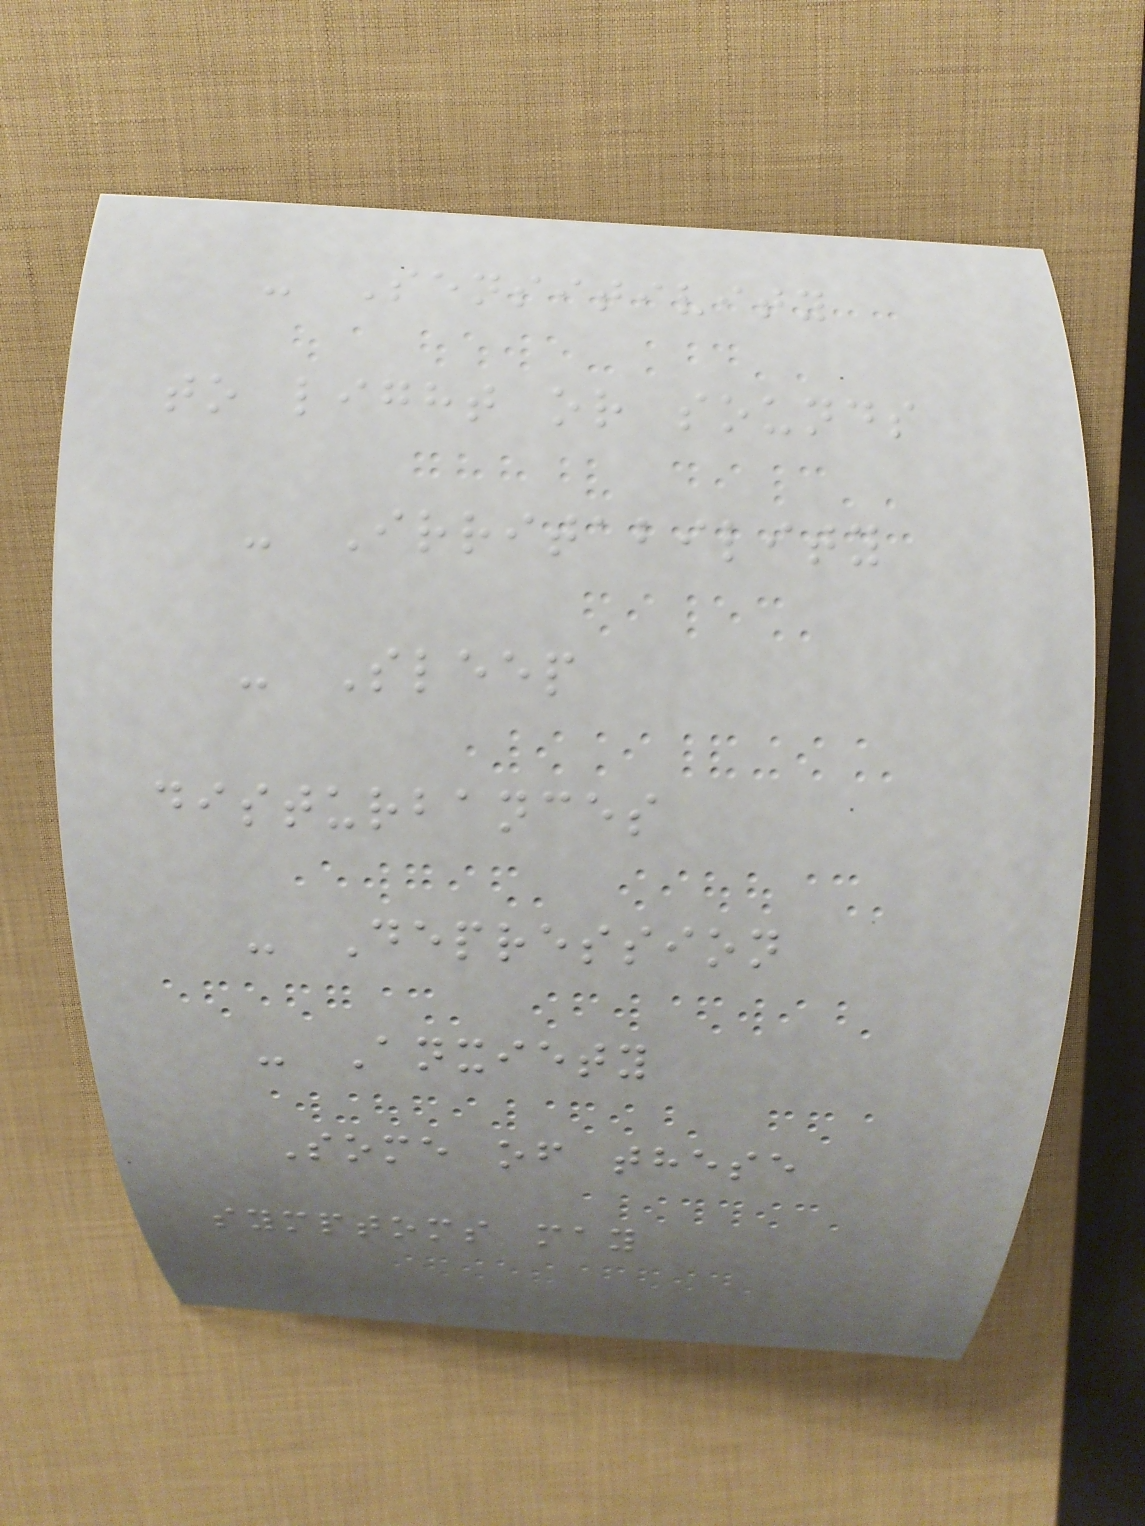- Sensitivity
to light or sounds
- Irritability
- Sleep
disturbances
- Depression
- Anxiety
Some of these
symptoms may
